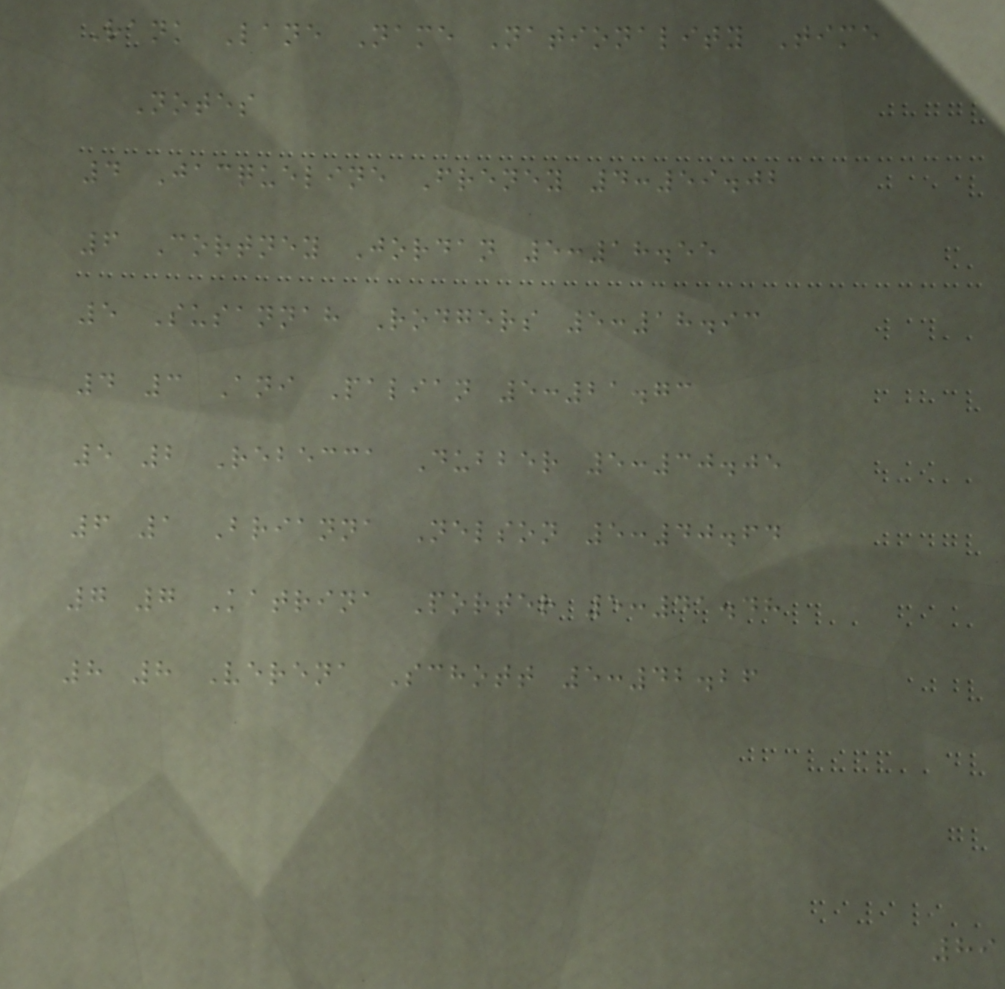Rank Lane Name Nationality Time
Notes
4 Jacqueline Freney 4:59.02
6 Cortney Jordan 5:18.55
5 Susannah Rodgers 5:18.93
4 3 Ani Palian 5:21.73
5 2 Rebecca Dubber 5:30.05
6 1 Brianna Nelson 5:40.64
7 7 Katrina Porter 5:41.48
8 8 Verena Schott 5:42.26
89
